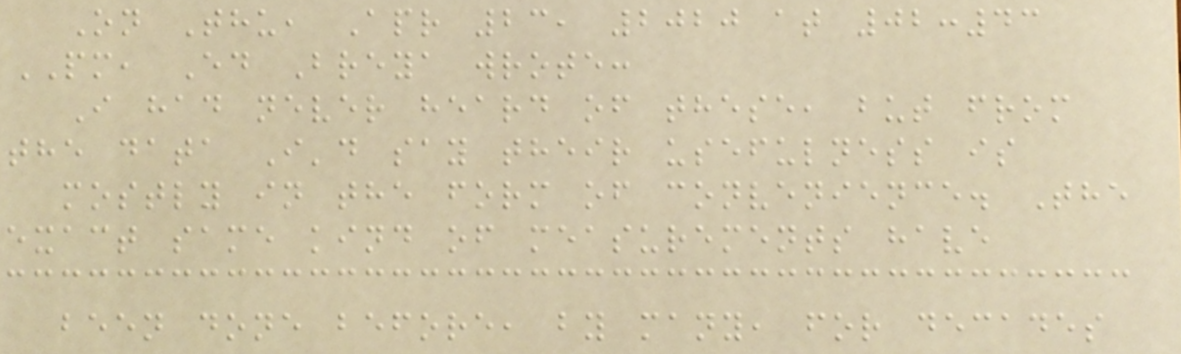On Thu, Apr 23, 2020 at 02:43
PM, Ed Breya wrote:
I had never heard of these, but from
the data I'd say their usefulness is
mostly in the form of convenience. The
exact same kind of measurements have
been done before, by many, for decades
